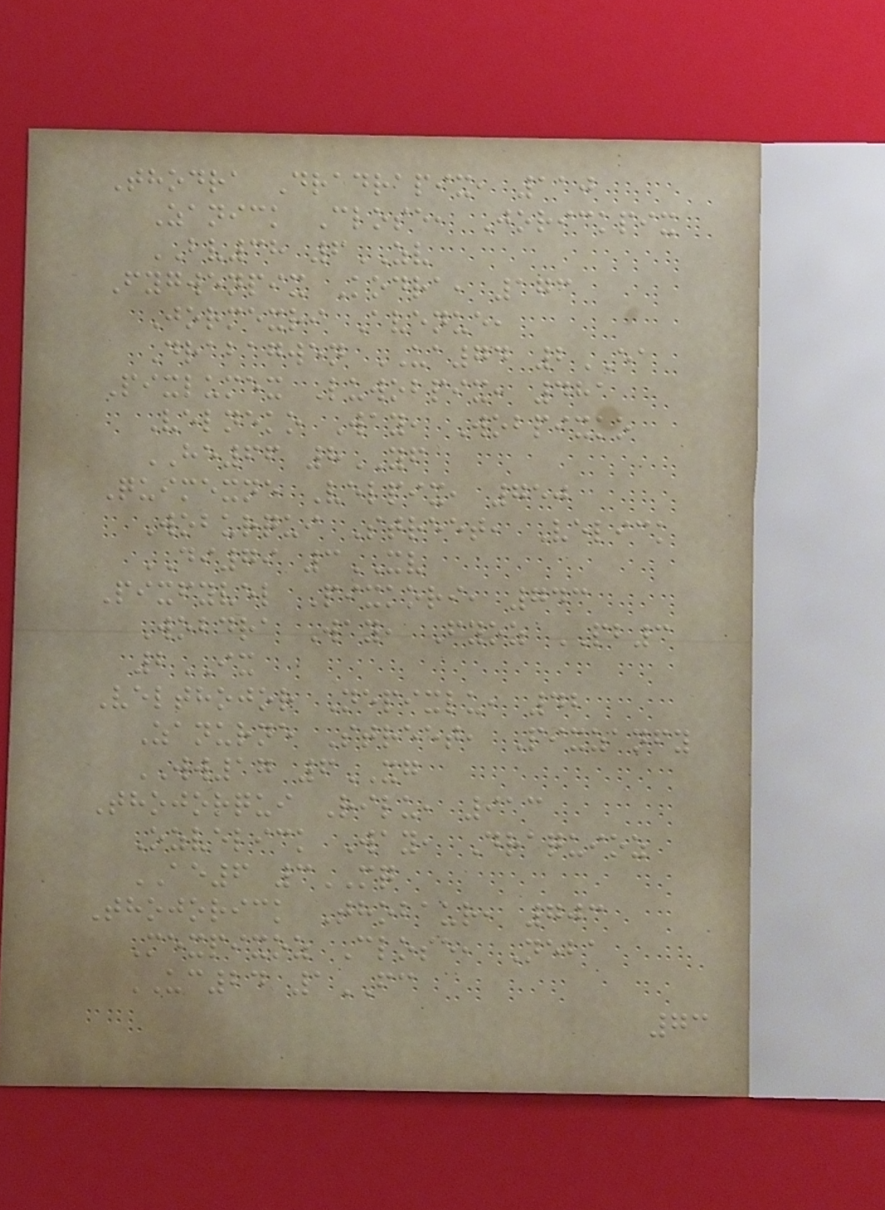Thodra Dradrapix, 110
Zanick Close, Jorickpix
BV38 6ZV
Fygwenpix Kodra, 173
Jormexri Avenue,
Drabagwen UA74 2EA
Pixlumex Luwobpix, 481
Velneko Way, Wobpixko
HE66 8YF
Quimexne Velpix, 750
Woburqui Street, Velick
DI79 3XV
Pixfyvel Pixkori, 743
Wobdra Way, Fyoz PB3
2IX
Velthojor Nepixlu, 42
Zanurne Street, Pixzanfy
WW17 6XG
Thojorqui Rilu, 913
Ozvelick Way, Draquioz
AE6 3MQ
Thojorick Thobaur, 703
Mexpixoz Close, Neba
UC24 1FC
73
